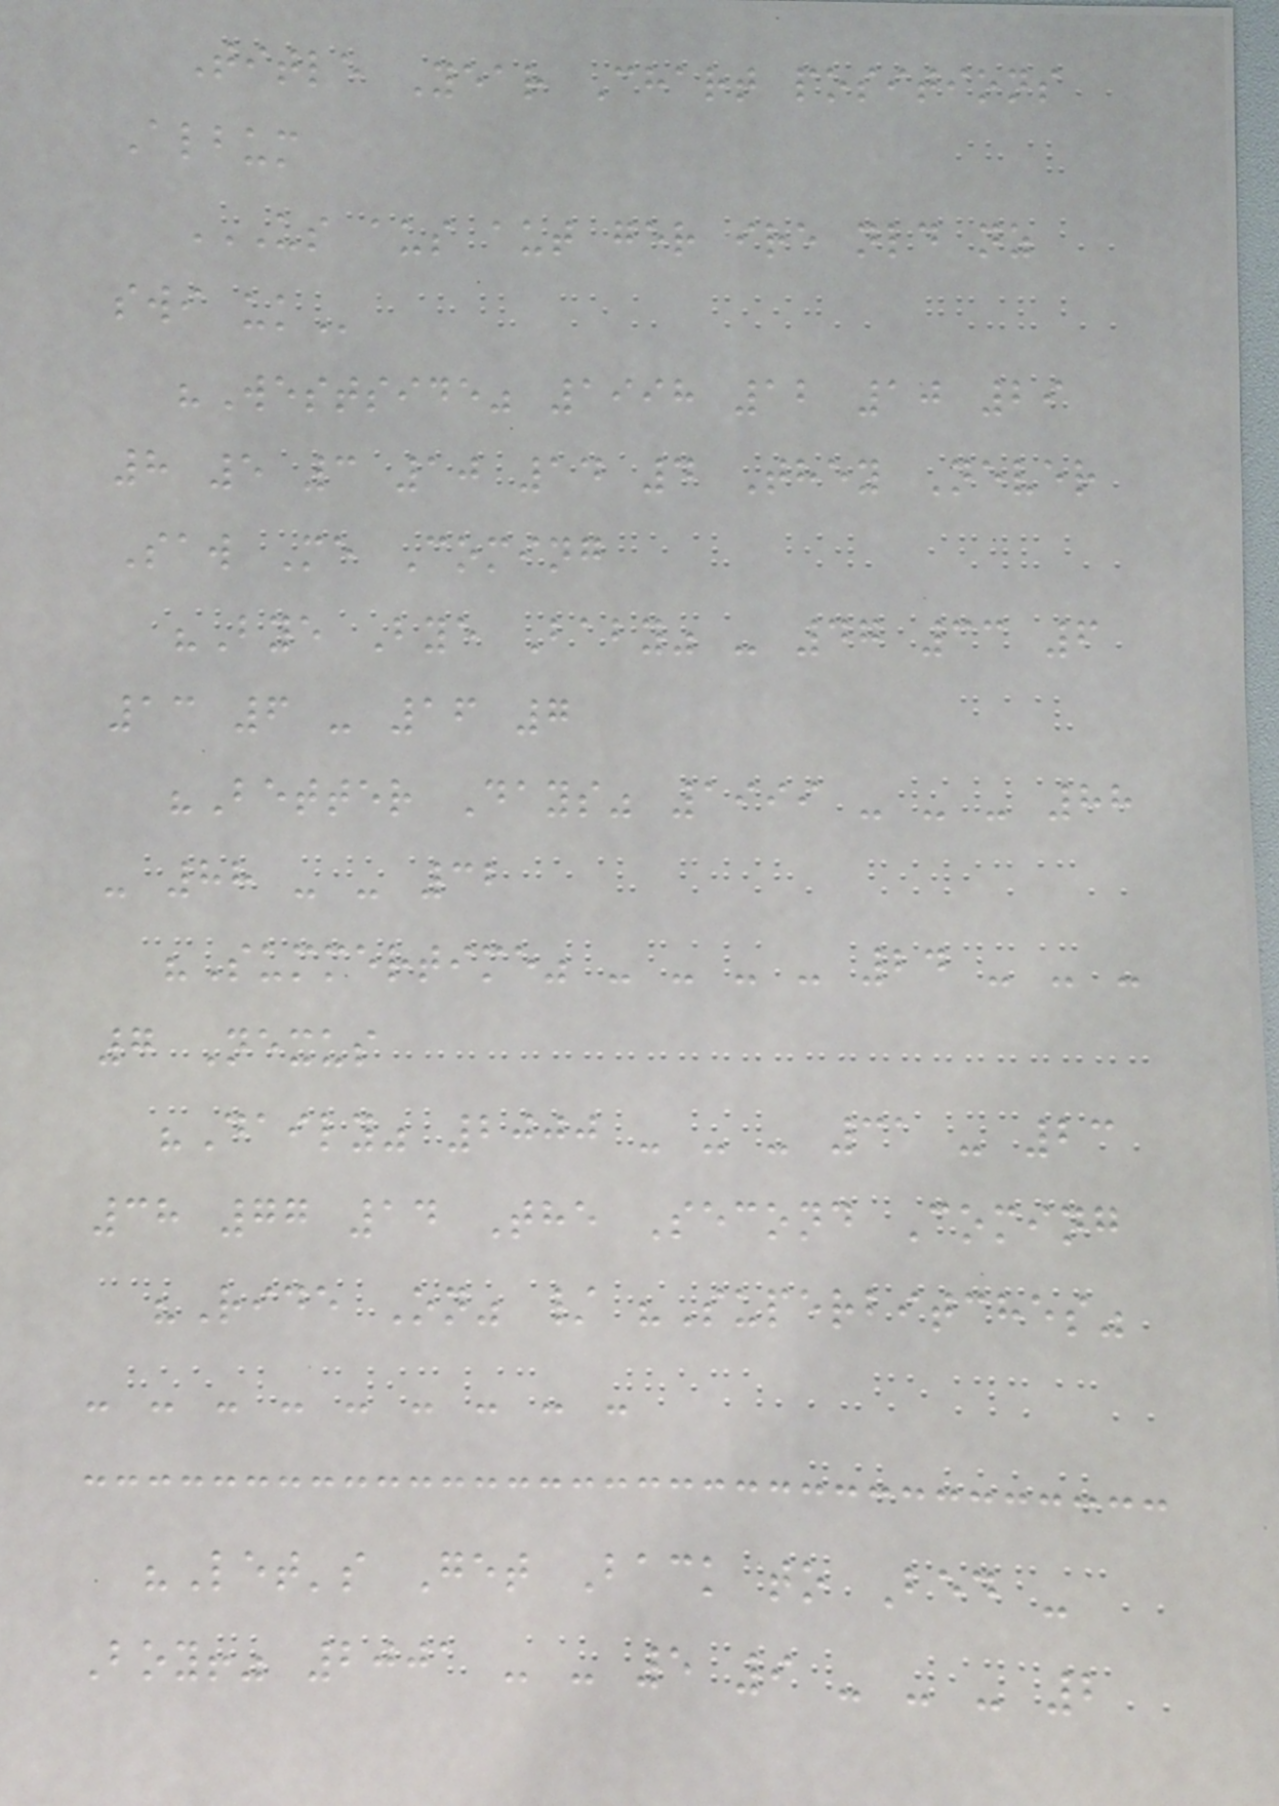Title Year Chart positions
Album
US AUS AUT GER IRE NLD NZ
SWI UK
"Westside" 1998 12 10 29
8 5 3 10 14 4 They Never
Saw Me Coming
"Bye Bye Baby" - 47 33 6
13 6 - 16 7
"Better Days" 1999 - - - 88
- 88 - - 32
"Summertime" - - - - 24 - - -
7 Nexus
"Daily" 2000 - - - 31 - 23
38 77 14 The Second Coming
"Ride On" / "Superbitches"
- - - - - - - - -
"Let's Get Back to Bed -
Boy!" 2001 - - 5 9 - - - 2
